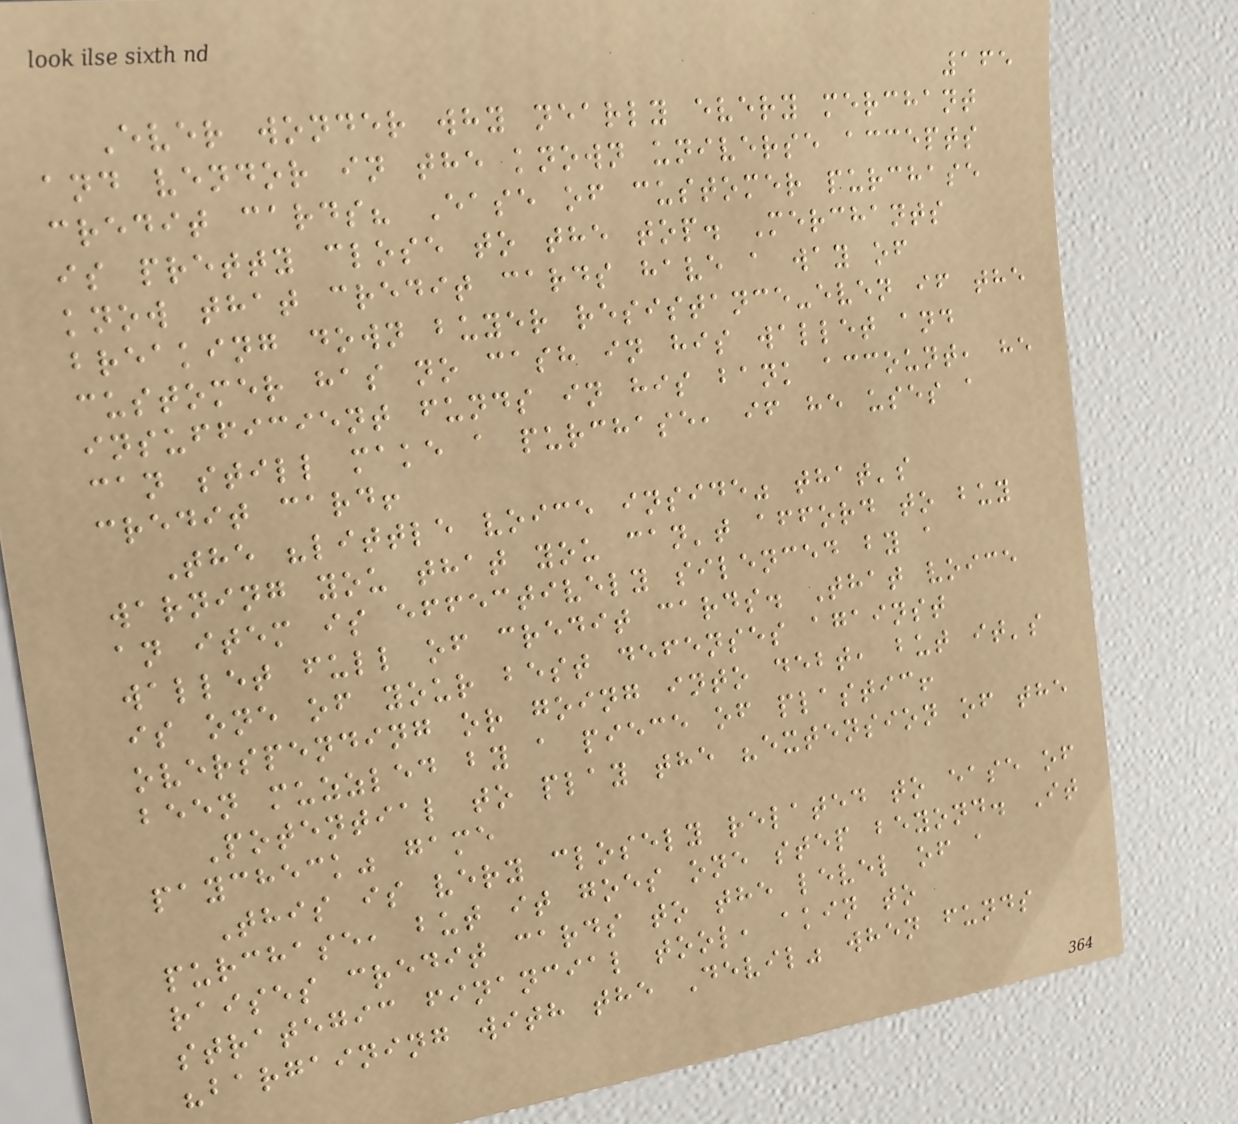165
Ever wonder why nearly every merchant
and vendor in the known universe accepts
credit cards? Ease of customer purchase
is pretty close to the top. Merchants
know that credit cards have a way of
breaking down buyer resistance-even if the
customer has no cash in his wallet and
insufficient funds in his bank account, he
can still make a purchase, if he uses a
credit card!
The "little voice inside" that's
warning you that you can't afford to buy
an item is effectively silenced by a
wallet full of credit cards. That voice
is one of your best defenses against
overspending or going into debt, but it's
been muzzled by a piece of plastic!
Potential to play the "extension of the
paycheck" game
This is very closely related to ease of
purchase, but it goes one step beyond. It
raises credit cards to the level of a
strategic financial tool, akin to
"bargaining with the Devil" when funds
